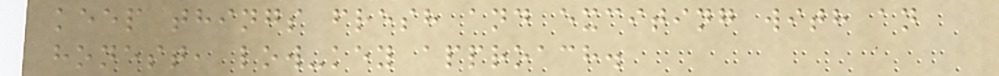keep things fresh and exciting with an
honest, low-key approach.
